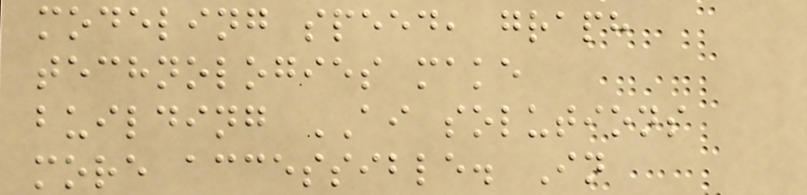modeling speed, graph
technologies make
building AI solutions
more accessible. In
